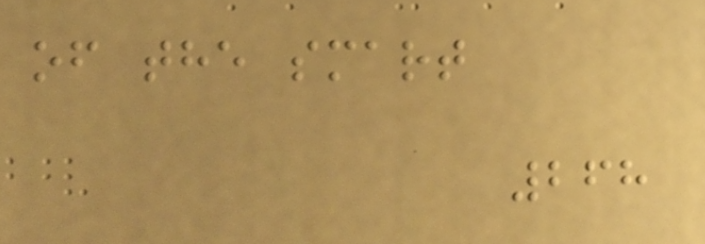of the smart
268
